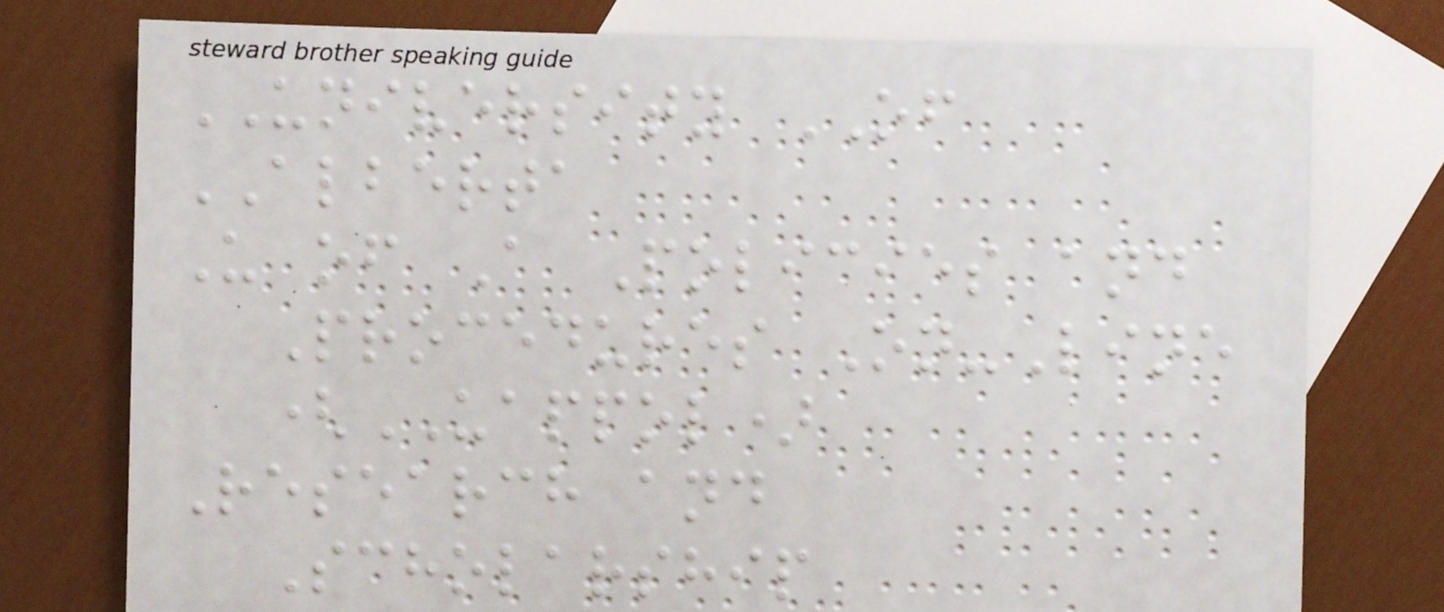UNIVERSITY OF
ALBERTA
U of A Policies and
Procedures On-Line
(UAPPOL)
Research and
Scholarship
